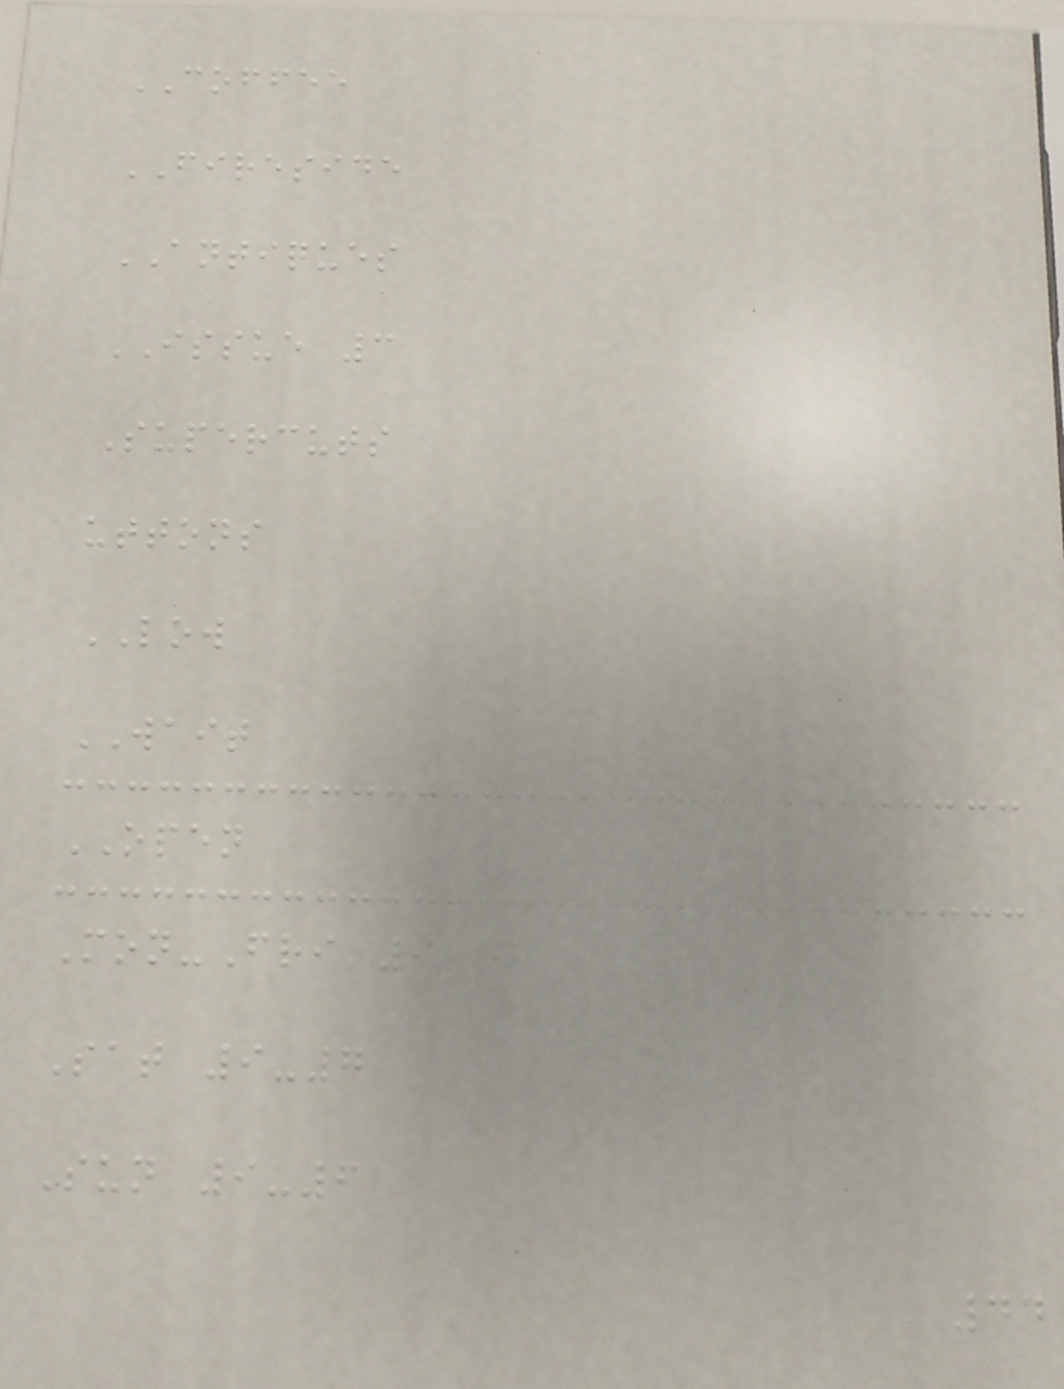COFFEE
FIRESIDE
ANTIQUES
ISSUE 3
Supercuts
uttons
LOW
WAIT
OPEN
Mon-Fri 9-8
Sat 9-7
Sun 9-6
44
